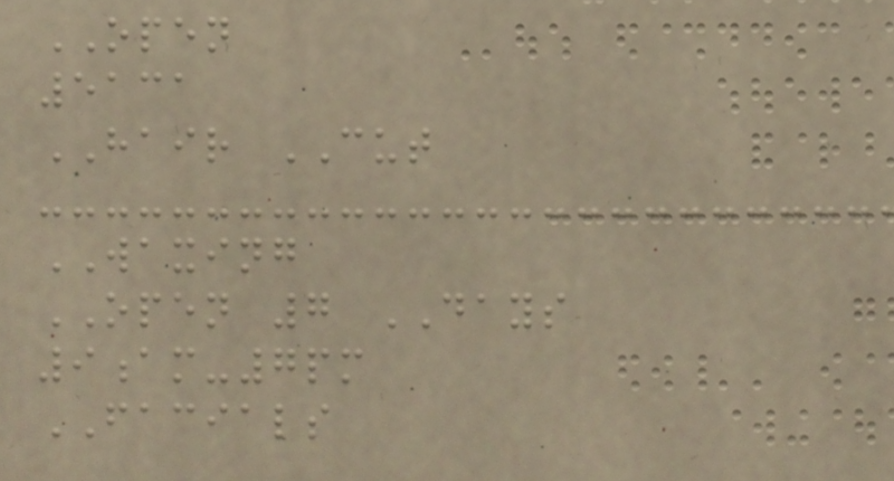OPEN
5131
HAIR CUT
WAXING
OPEN 7 DAYS
9am-7pm
FACIALS
